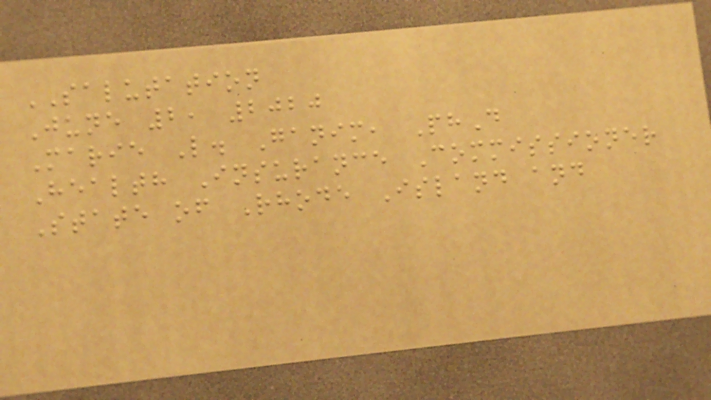SALUTATION
June 2, 2020
Marie L. Ganim, PhD
Health Insurance Commissioner
State of Rhode Island and
